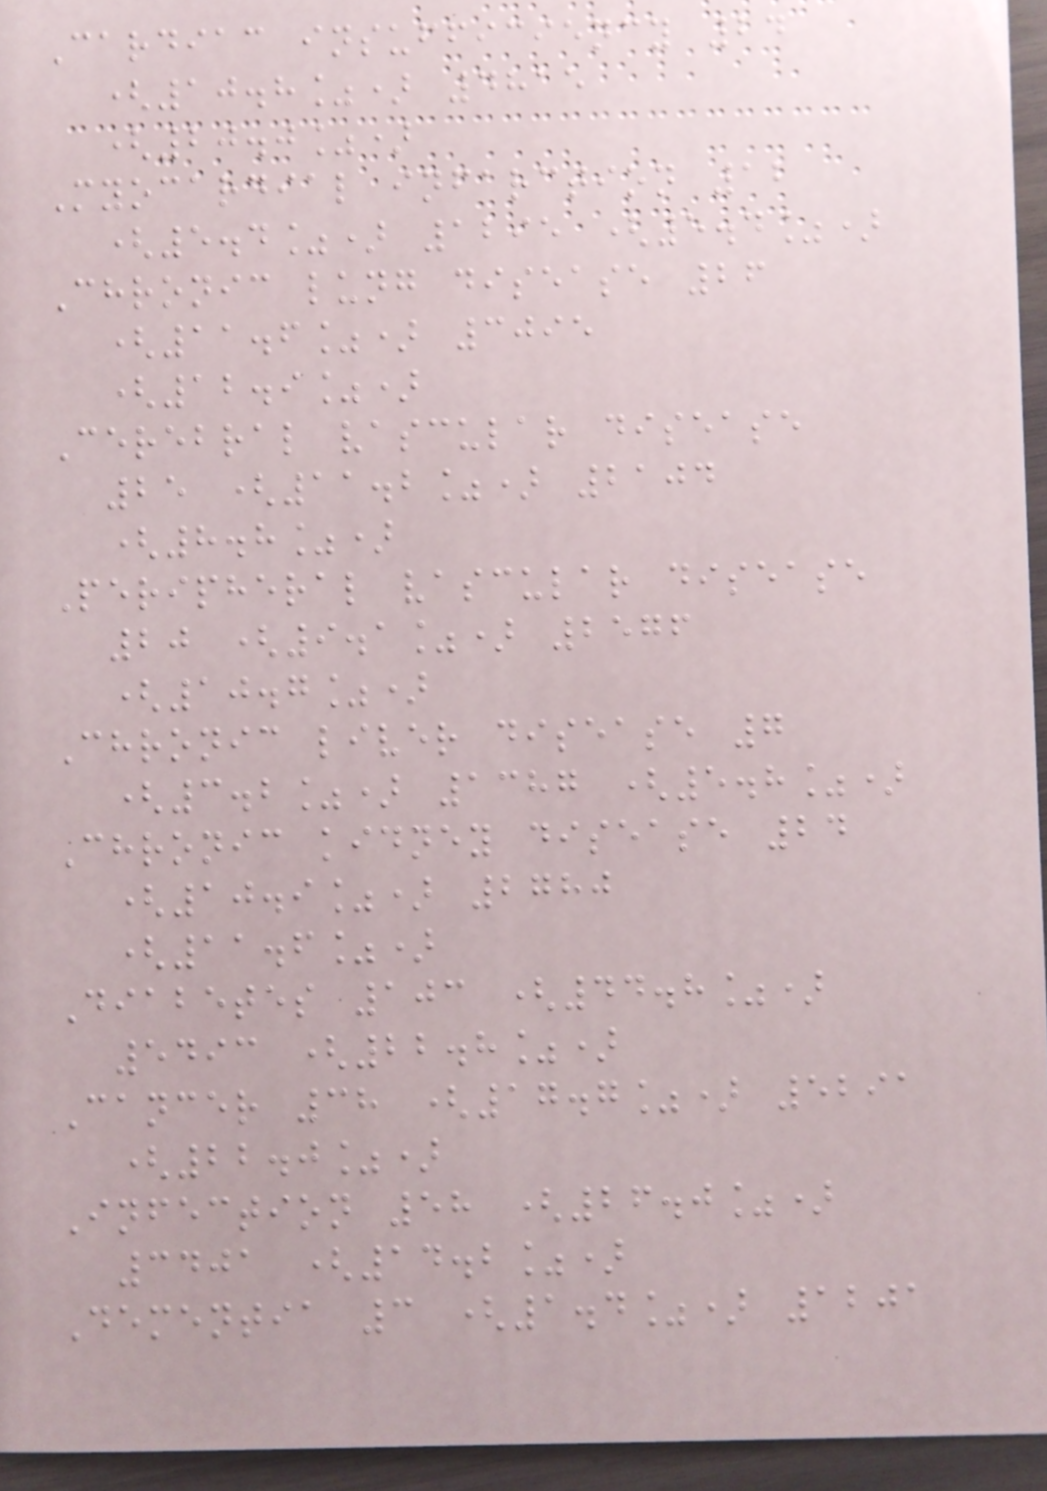Cardiac insufficiency 24
(10.8%) 4815
(20.0%)
Myocardial infarction 12
(5.4%) 1295 (5.4%)
Chronic lung disease 26
(11.6%) 3095
(12.9%)
Cerebral vascular disease
25 (11.2%) 2104
(8.8%)
Peripheral vascular disease
20 (9.1%) 2576
(10.7%)
Chronic liver disease 7
(3.2%) 1387 (5.8%)
Chronic kidney disease 24
(10.9%) 2780
(11.6%)
Diabetes 103 (44.8%)
5493 (22.8%)
Cancer 38 (17.7%) 5291
(22.0%)
Infection 58 (26.0%)
3401 (14.2%)
Dementia 3 (1.4%) 1201
